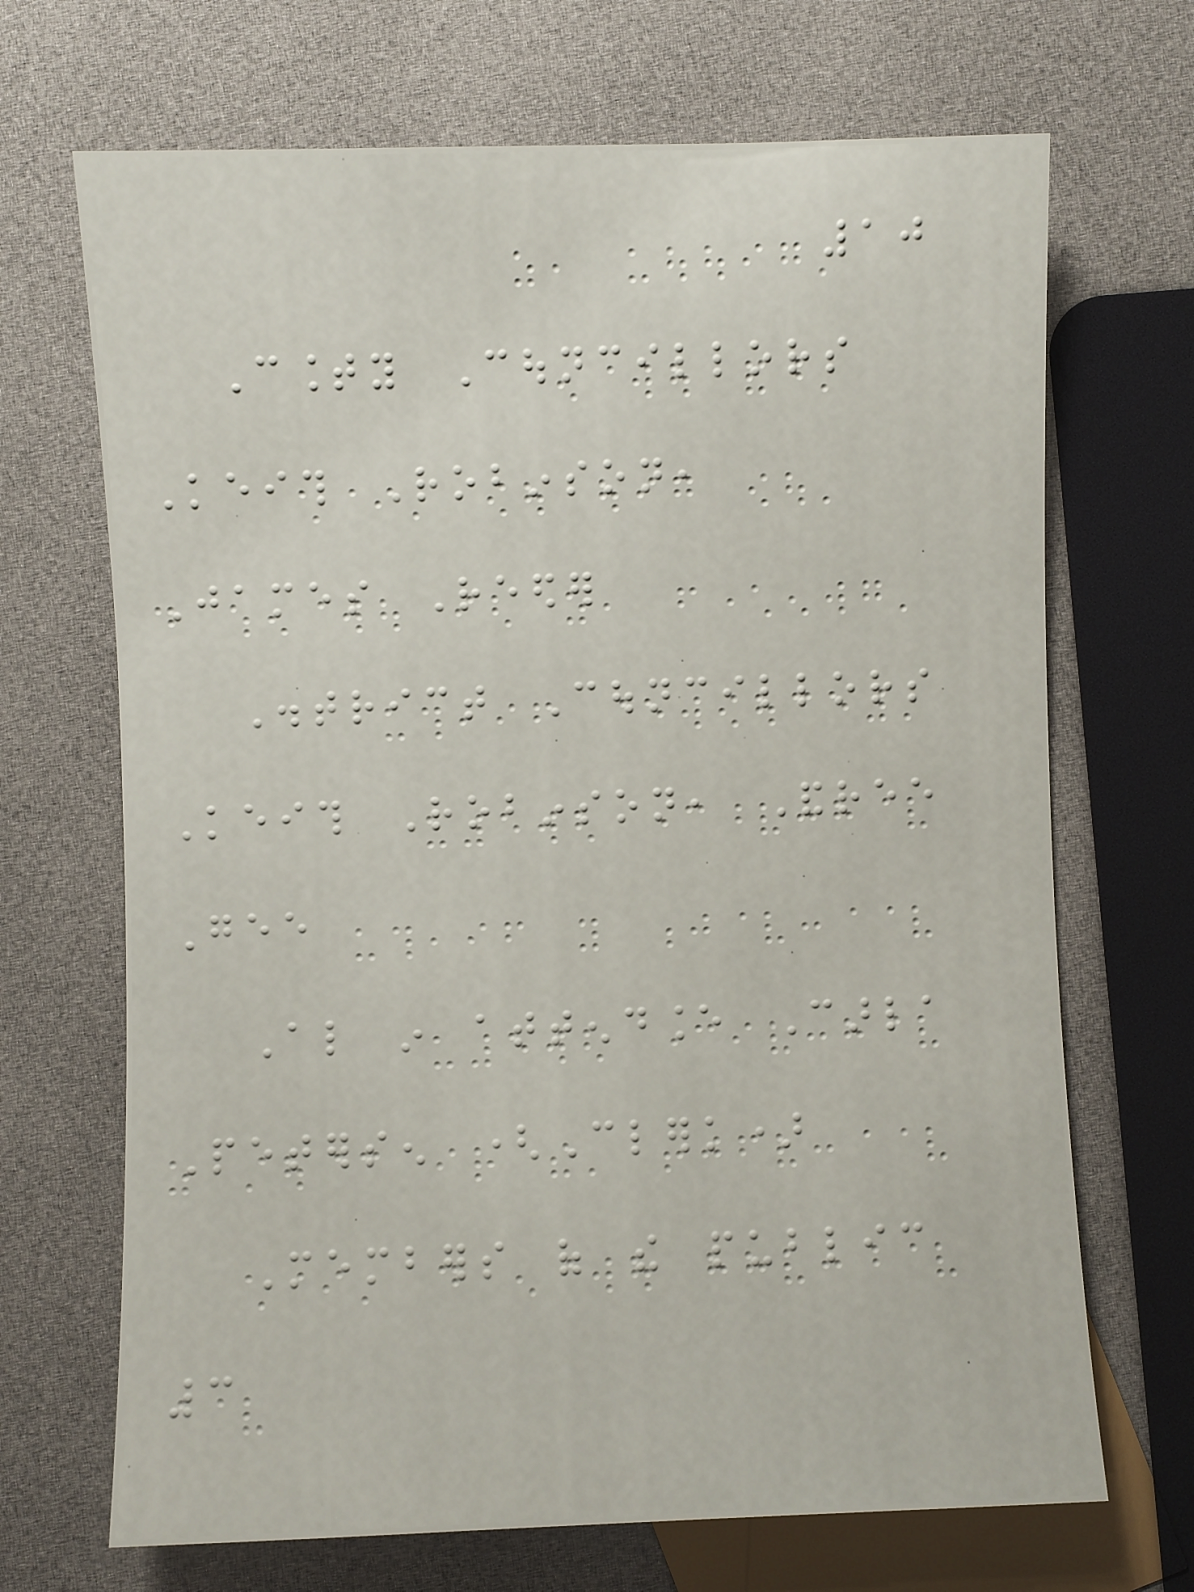10
County Councillors
Keith Robinson,
James Reeder
District Councillors
Keith Robinson, Andree
Gee
Also in attendance Carla
Petersen (Clerk)
Members of the public
3
